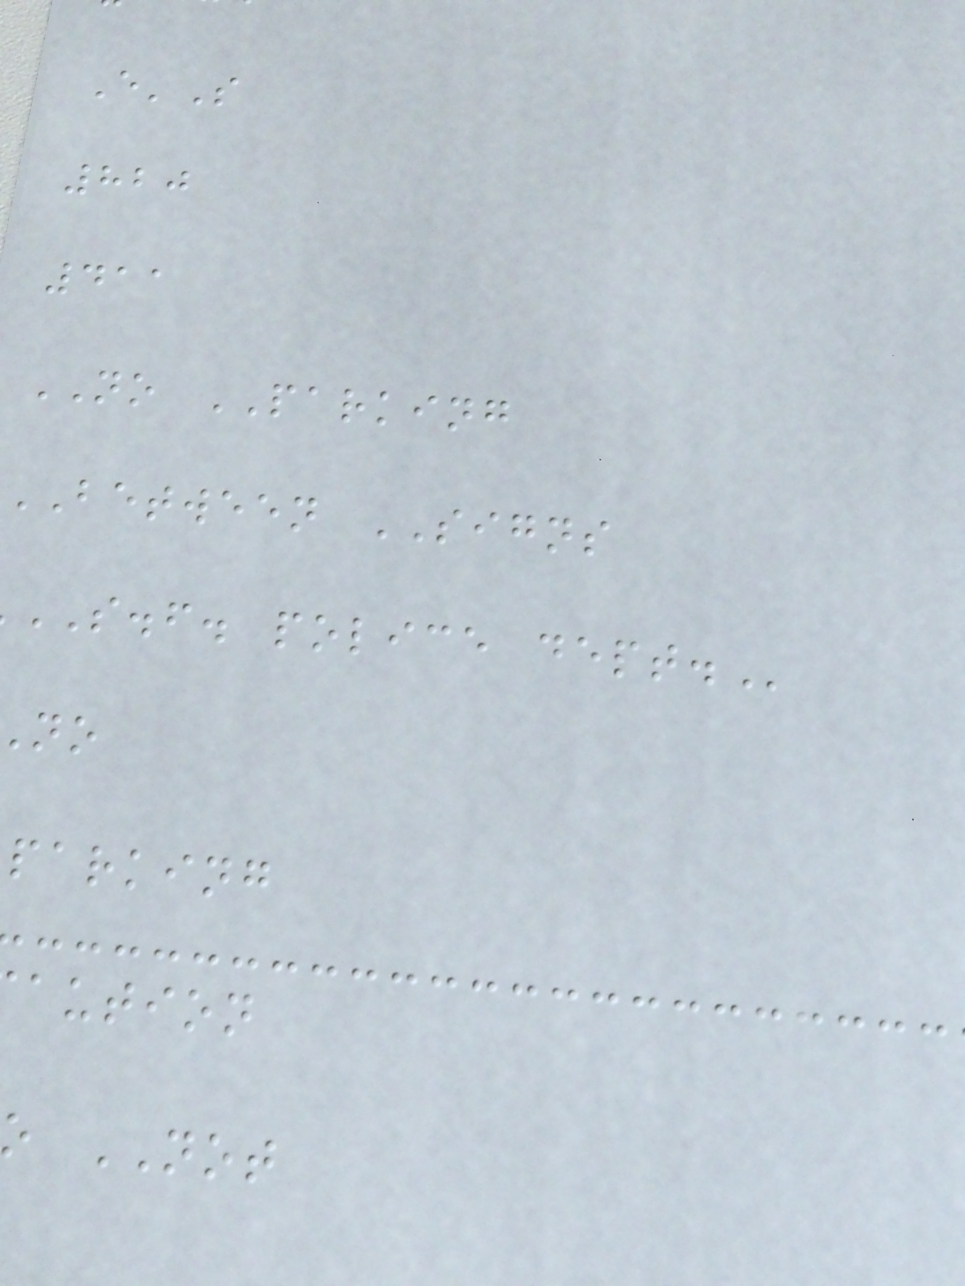E'S
820
411
NO PARKING
BETWEEN SIGNS
s.f. police
parking
aution
o NOT
